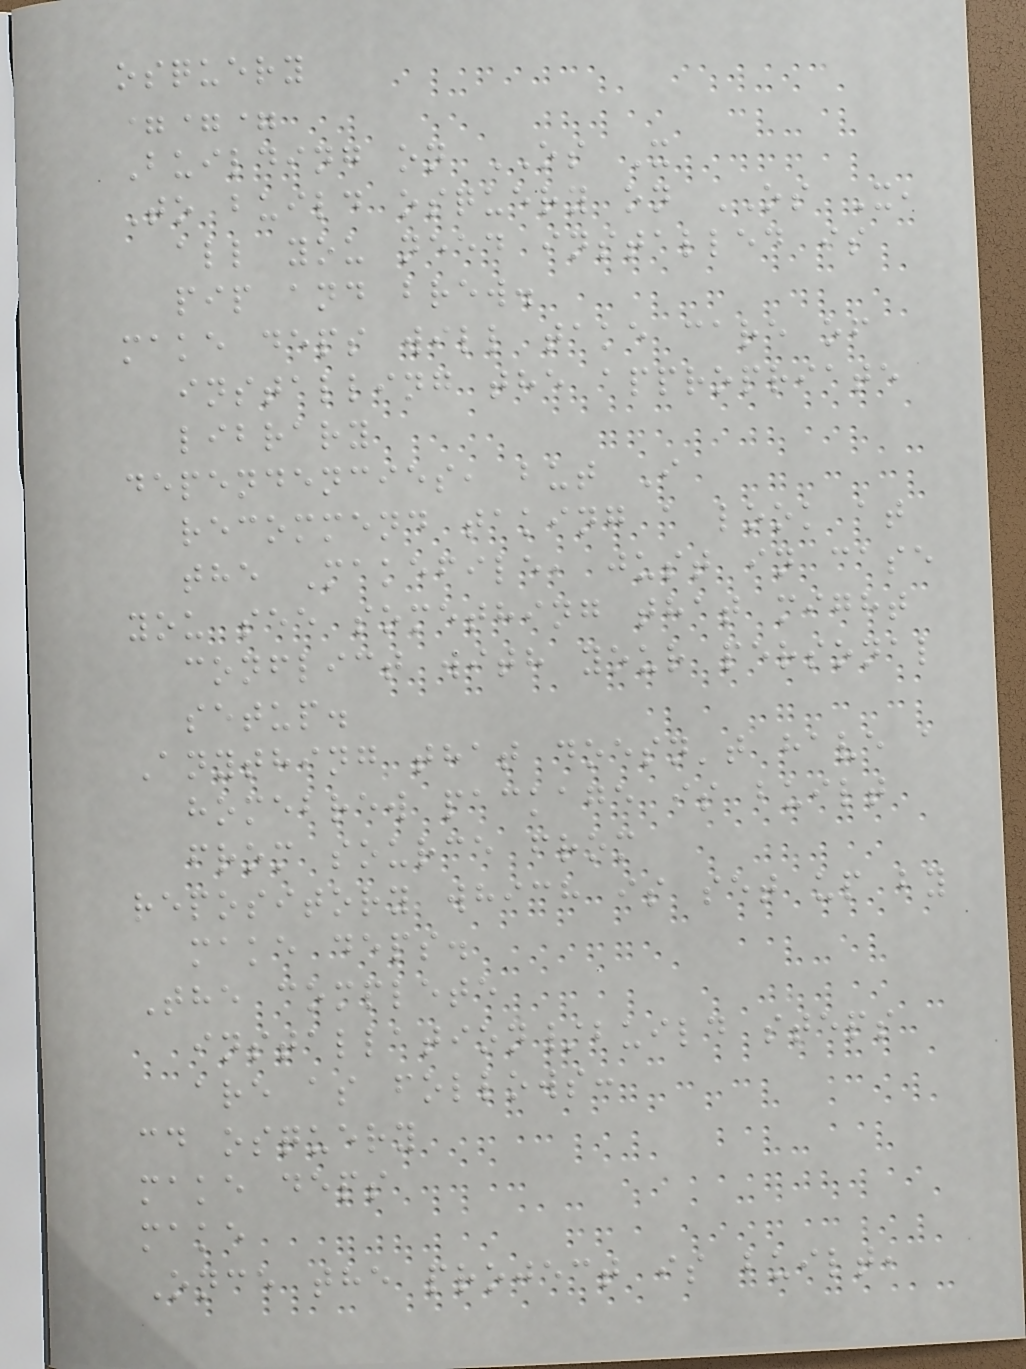osquery
===
Building on OS X
To build osquery on OS X,
all you need installed is
pip and brew.
make deps will take care of
installing the appropriate
library
dependencies, but I
recommend taking a look at
the Makefile, just in case
you see something that might
conflict with your personal
setup.
Anything that doesn't have a
homebrew package is built
from source from
repository which is set up by
make deps.
The complete
installation/build steps
are as follows:
cd osquery
make deps
make
Once the project is built,
